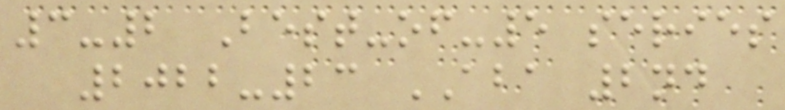3-2 Best-of-5 series
2022-23 ABA 2nd
